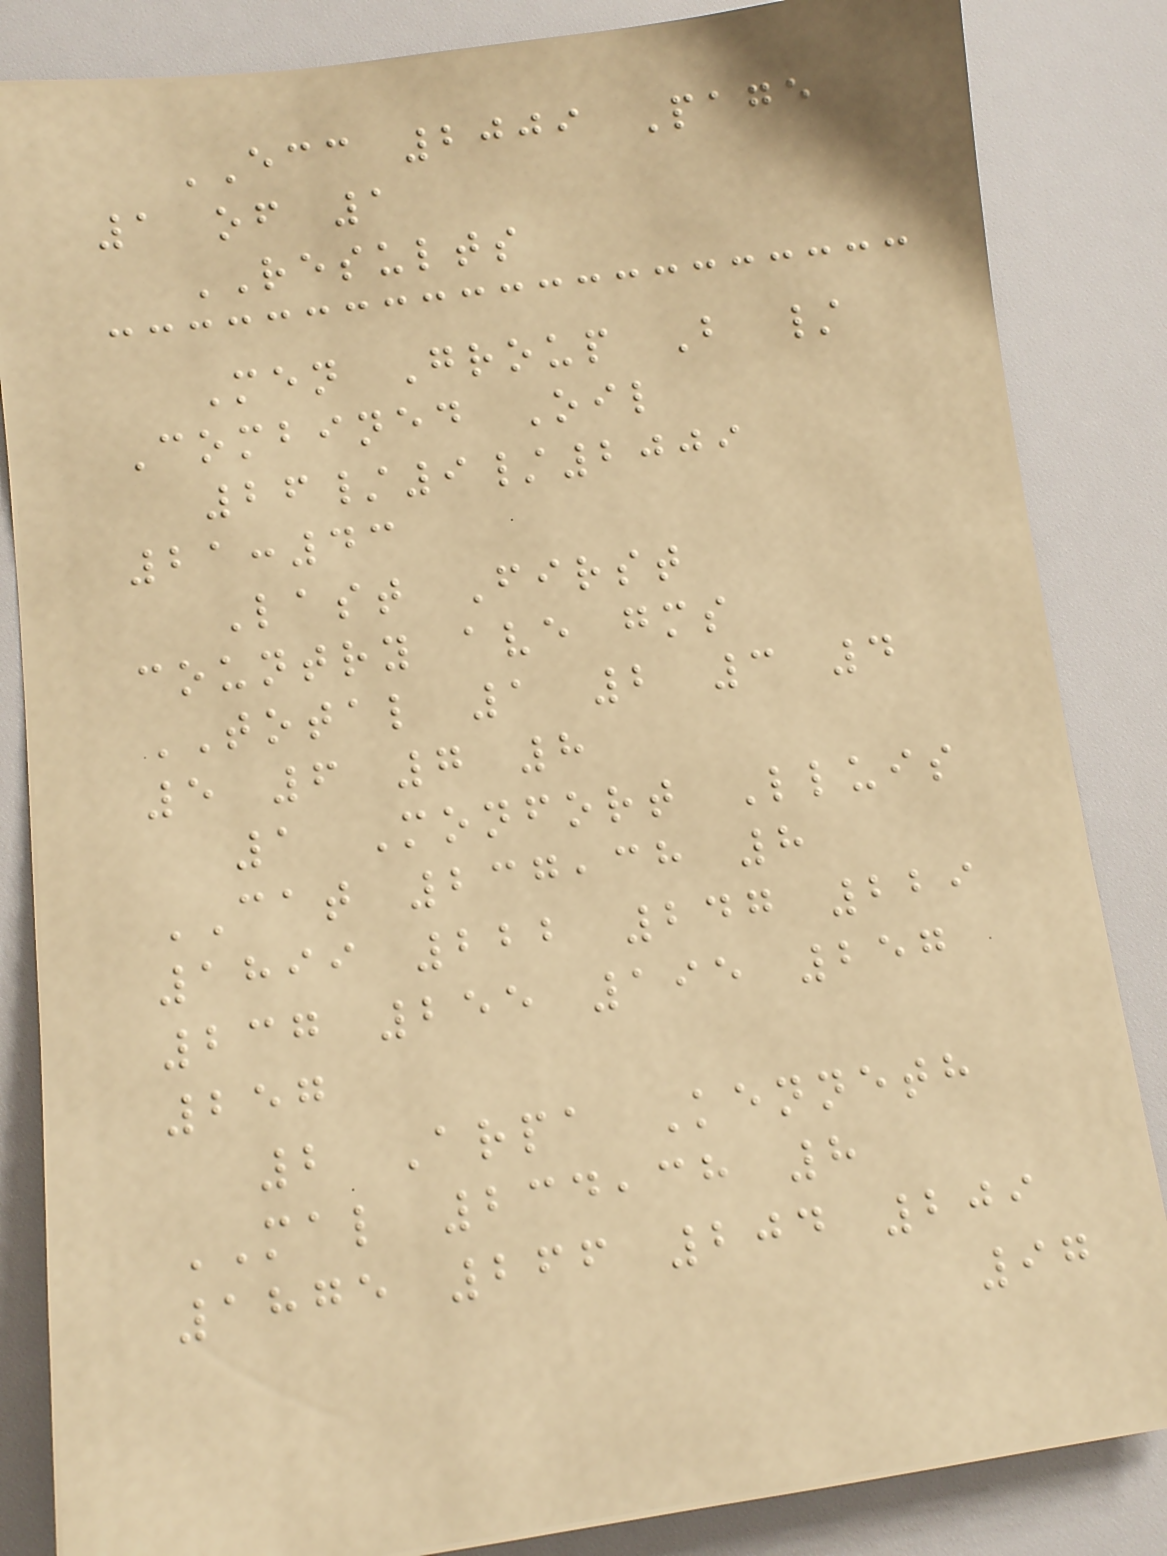ECC 2009 Page
1 of 1
RESULTS
Men Group B /
Combined Oil
26/9/2009
21:43
Last First
country ave gms
TOTAL 1 2 3 4
5 6 7 8
1 Monfort Lluis
CAT 237,38 8
1899 222 247 229
237 255 195 257
257
2 Arpa Kenneth
MAL 234,38 8
1875 266 204 209
97
